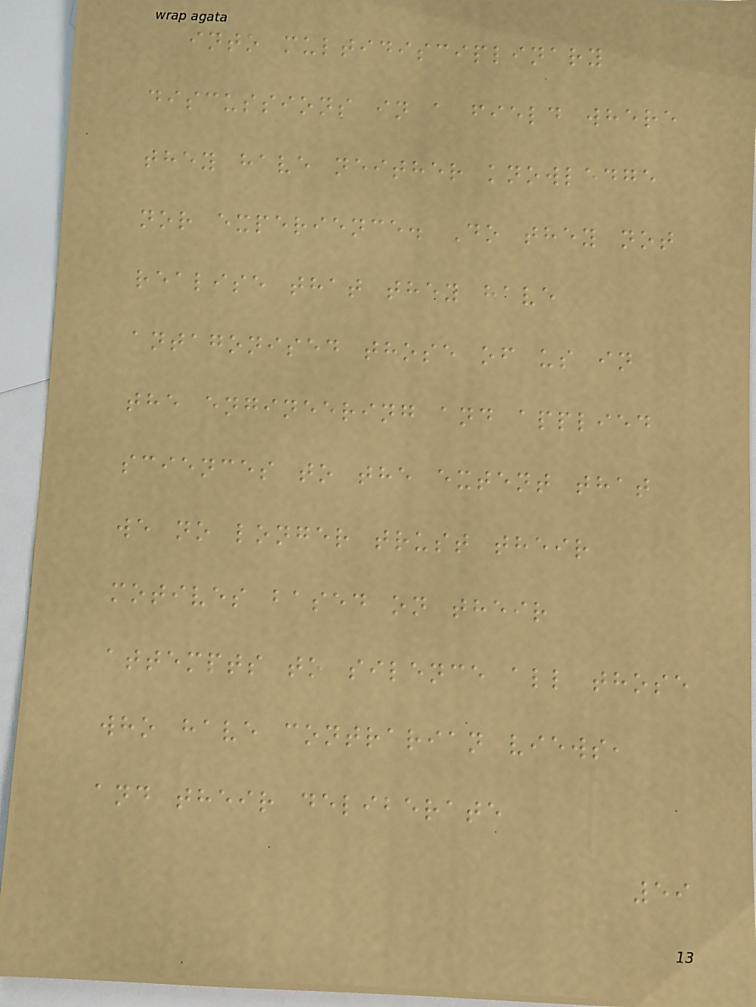into multidisciplinary
discussions in a field where
they have neither knowledge
nor experience. Do they not
realise that they have
antagonised those of us in
the engineering and applied
sciences to the extent that
we no longer trust their
motives based on their
attempts to silence all those
who have contrarian views,
and their deliberate
59
